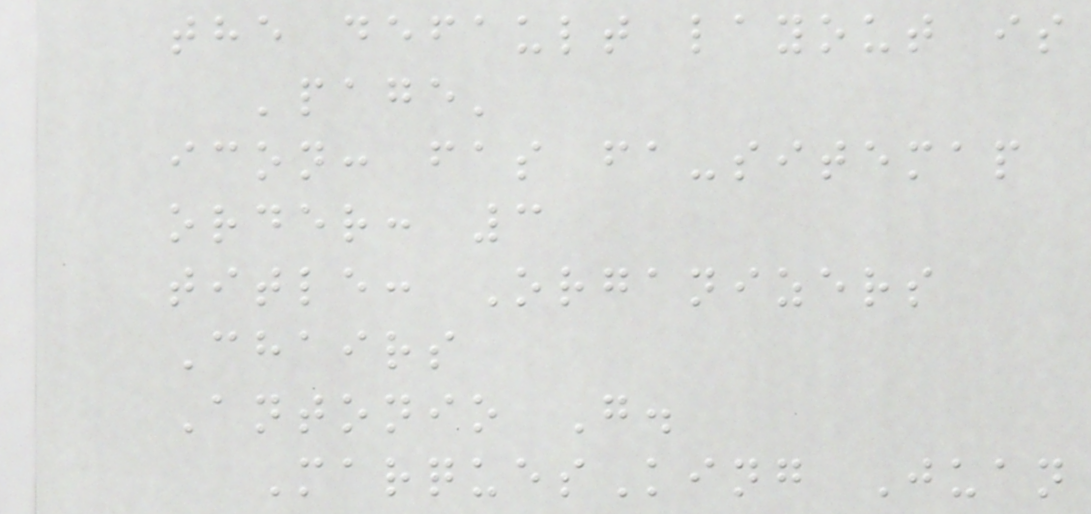the default layout is
'page'
icon: fas fa-sitemap
order: 3
title: Organizers
Chairs
Antonio G.
MarquesKing Juan
